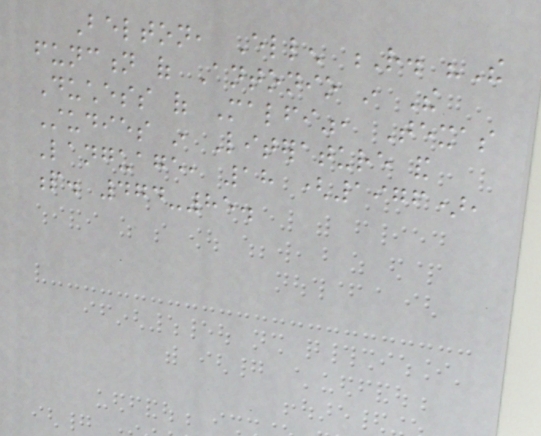Belton, Ellen R. "The
function of Antonio in The
Duchess of Malfi", Texas
Studies in Literature and
Language, 18 (1976),
p. 474-85.
